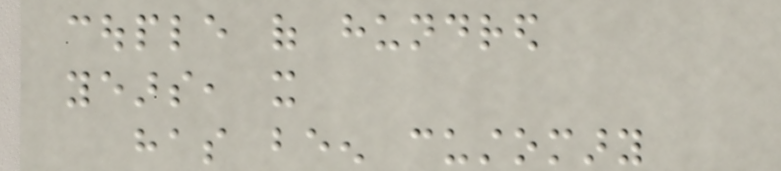couple of hundred
years, it
has been customary
